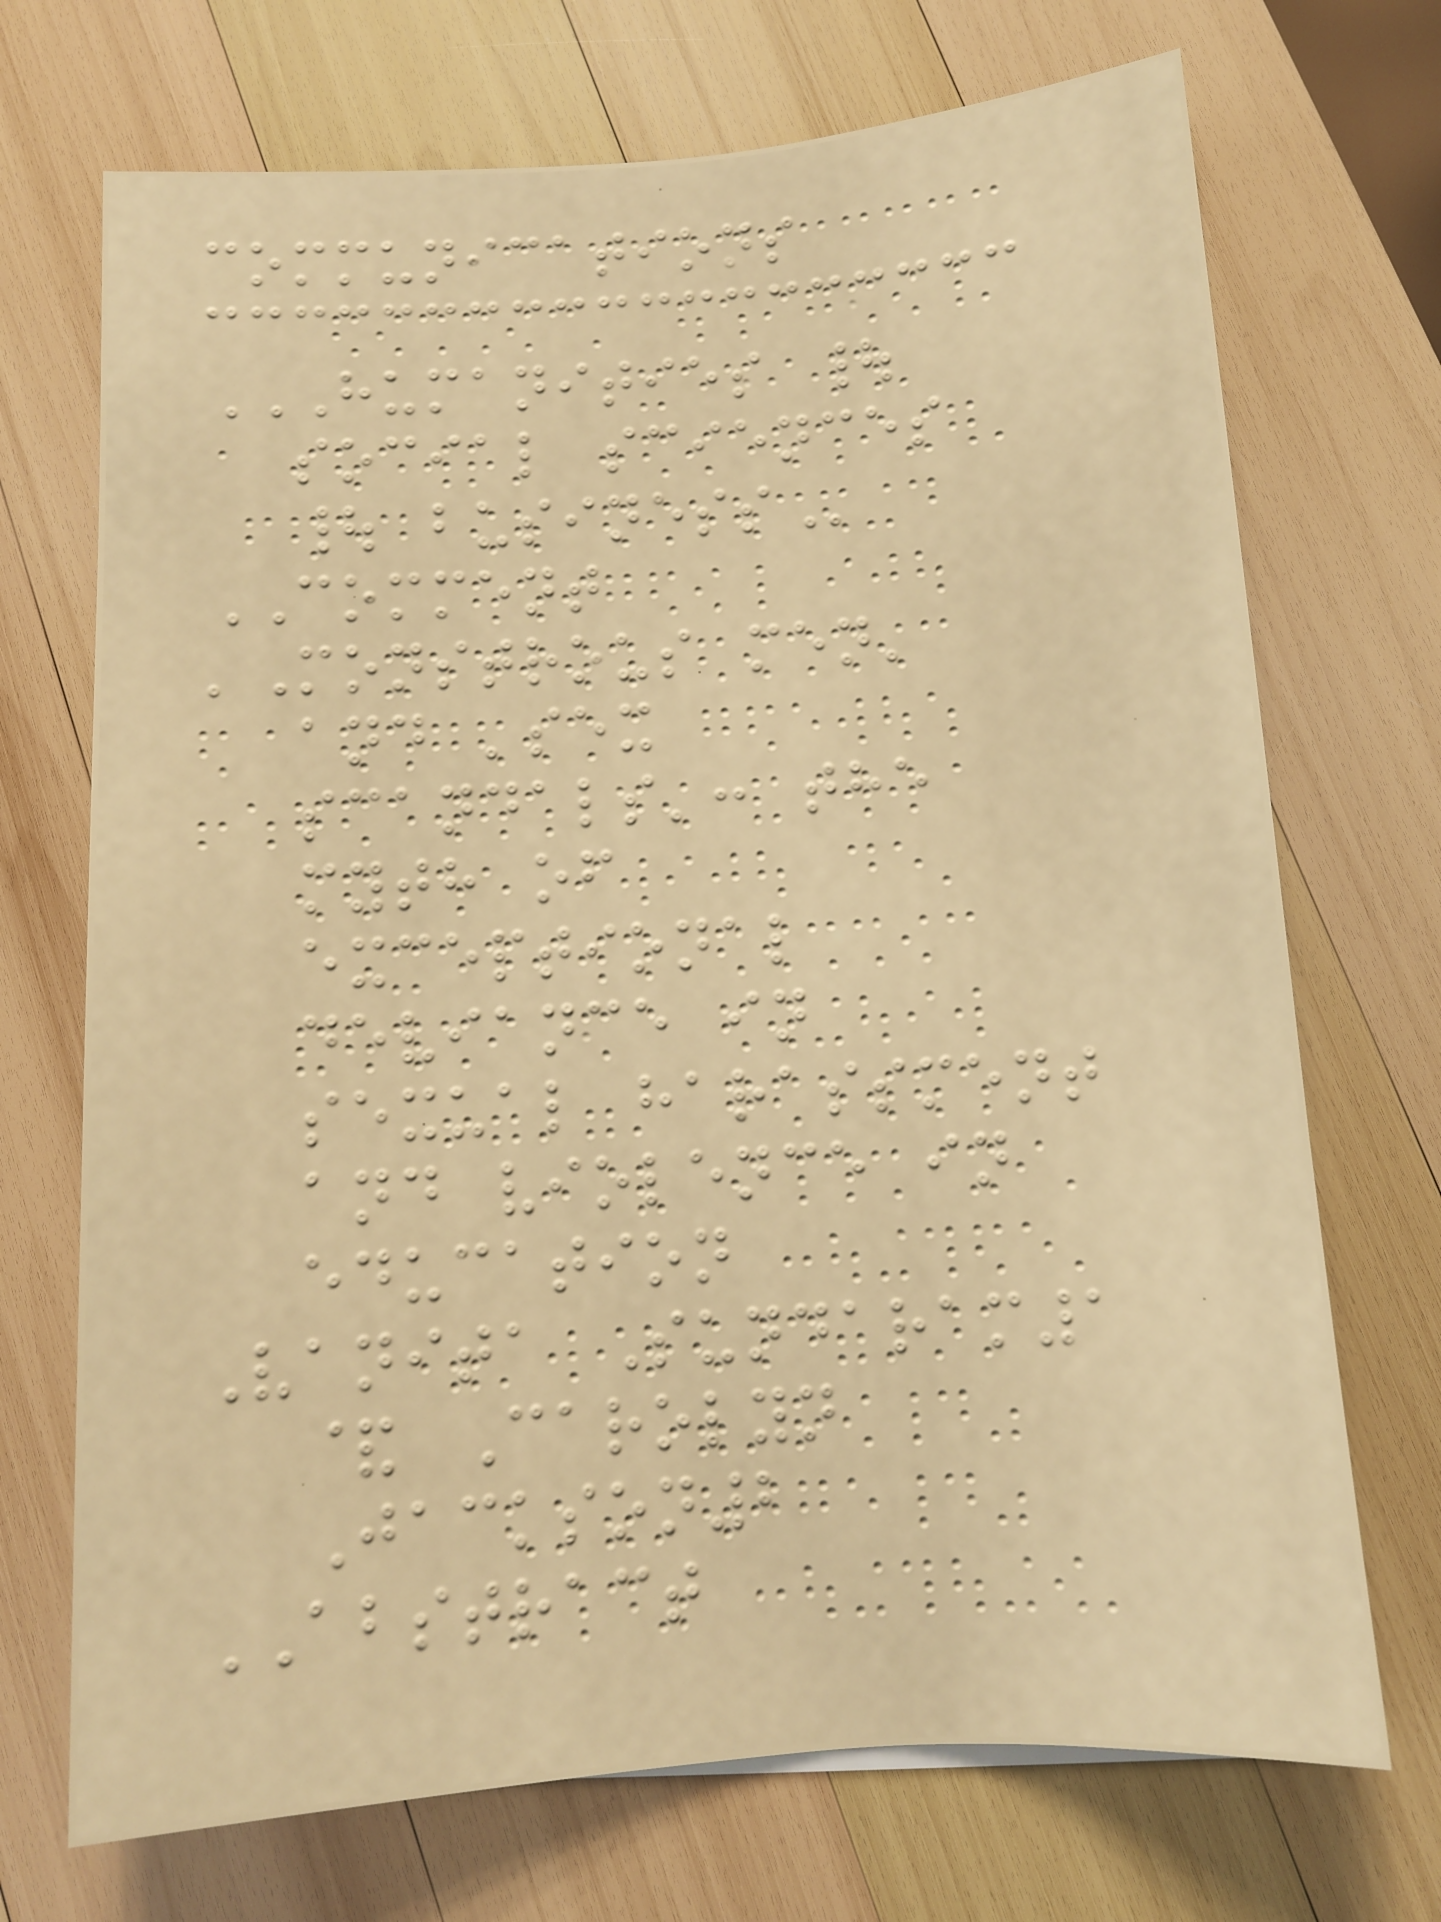communications
HUMANITIES |
SOCIAL SCIENCES
| BUSINESS
COMMENT
'Monstrous men'
and 'sex
scandals': the
myth of
exceptional
deviance in
sexual harassment
and violence in
education
Vanita Sundaram1
& Carolyn
Jackson2
ABSTRACT
